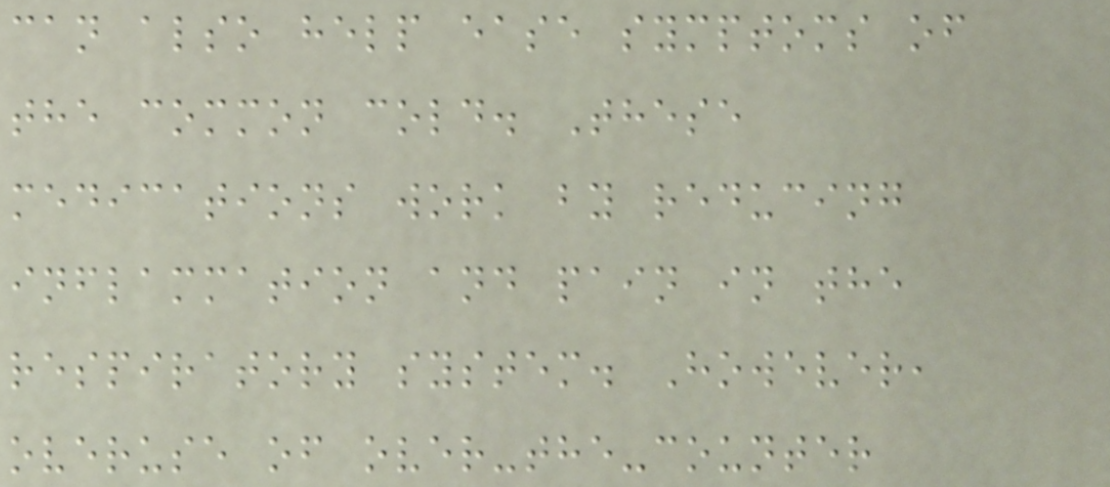can also help ease symptoms of
the common cold. These
medications work by reducing
inflammation and pain in the
respiratory system. However,
overuse of over-the-counter
